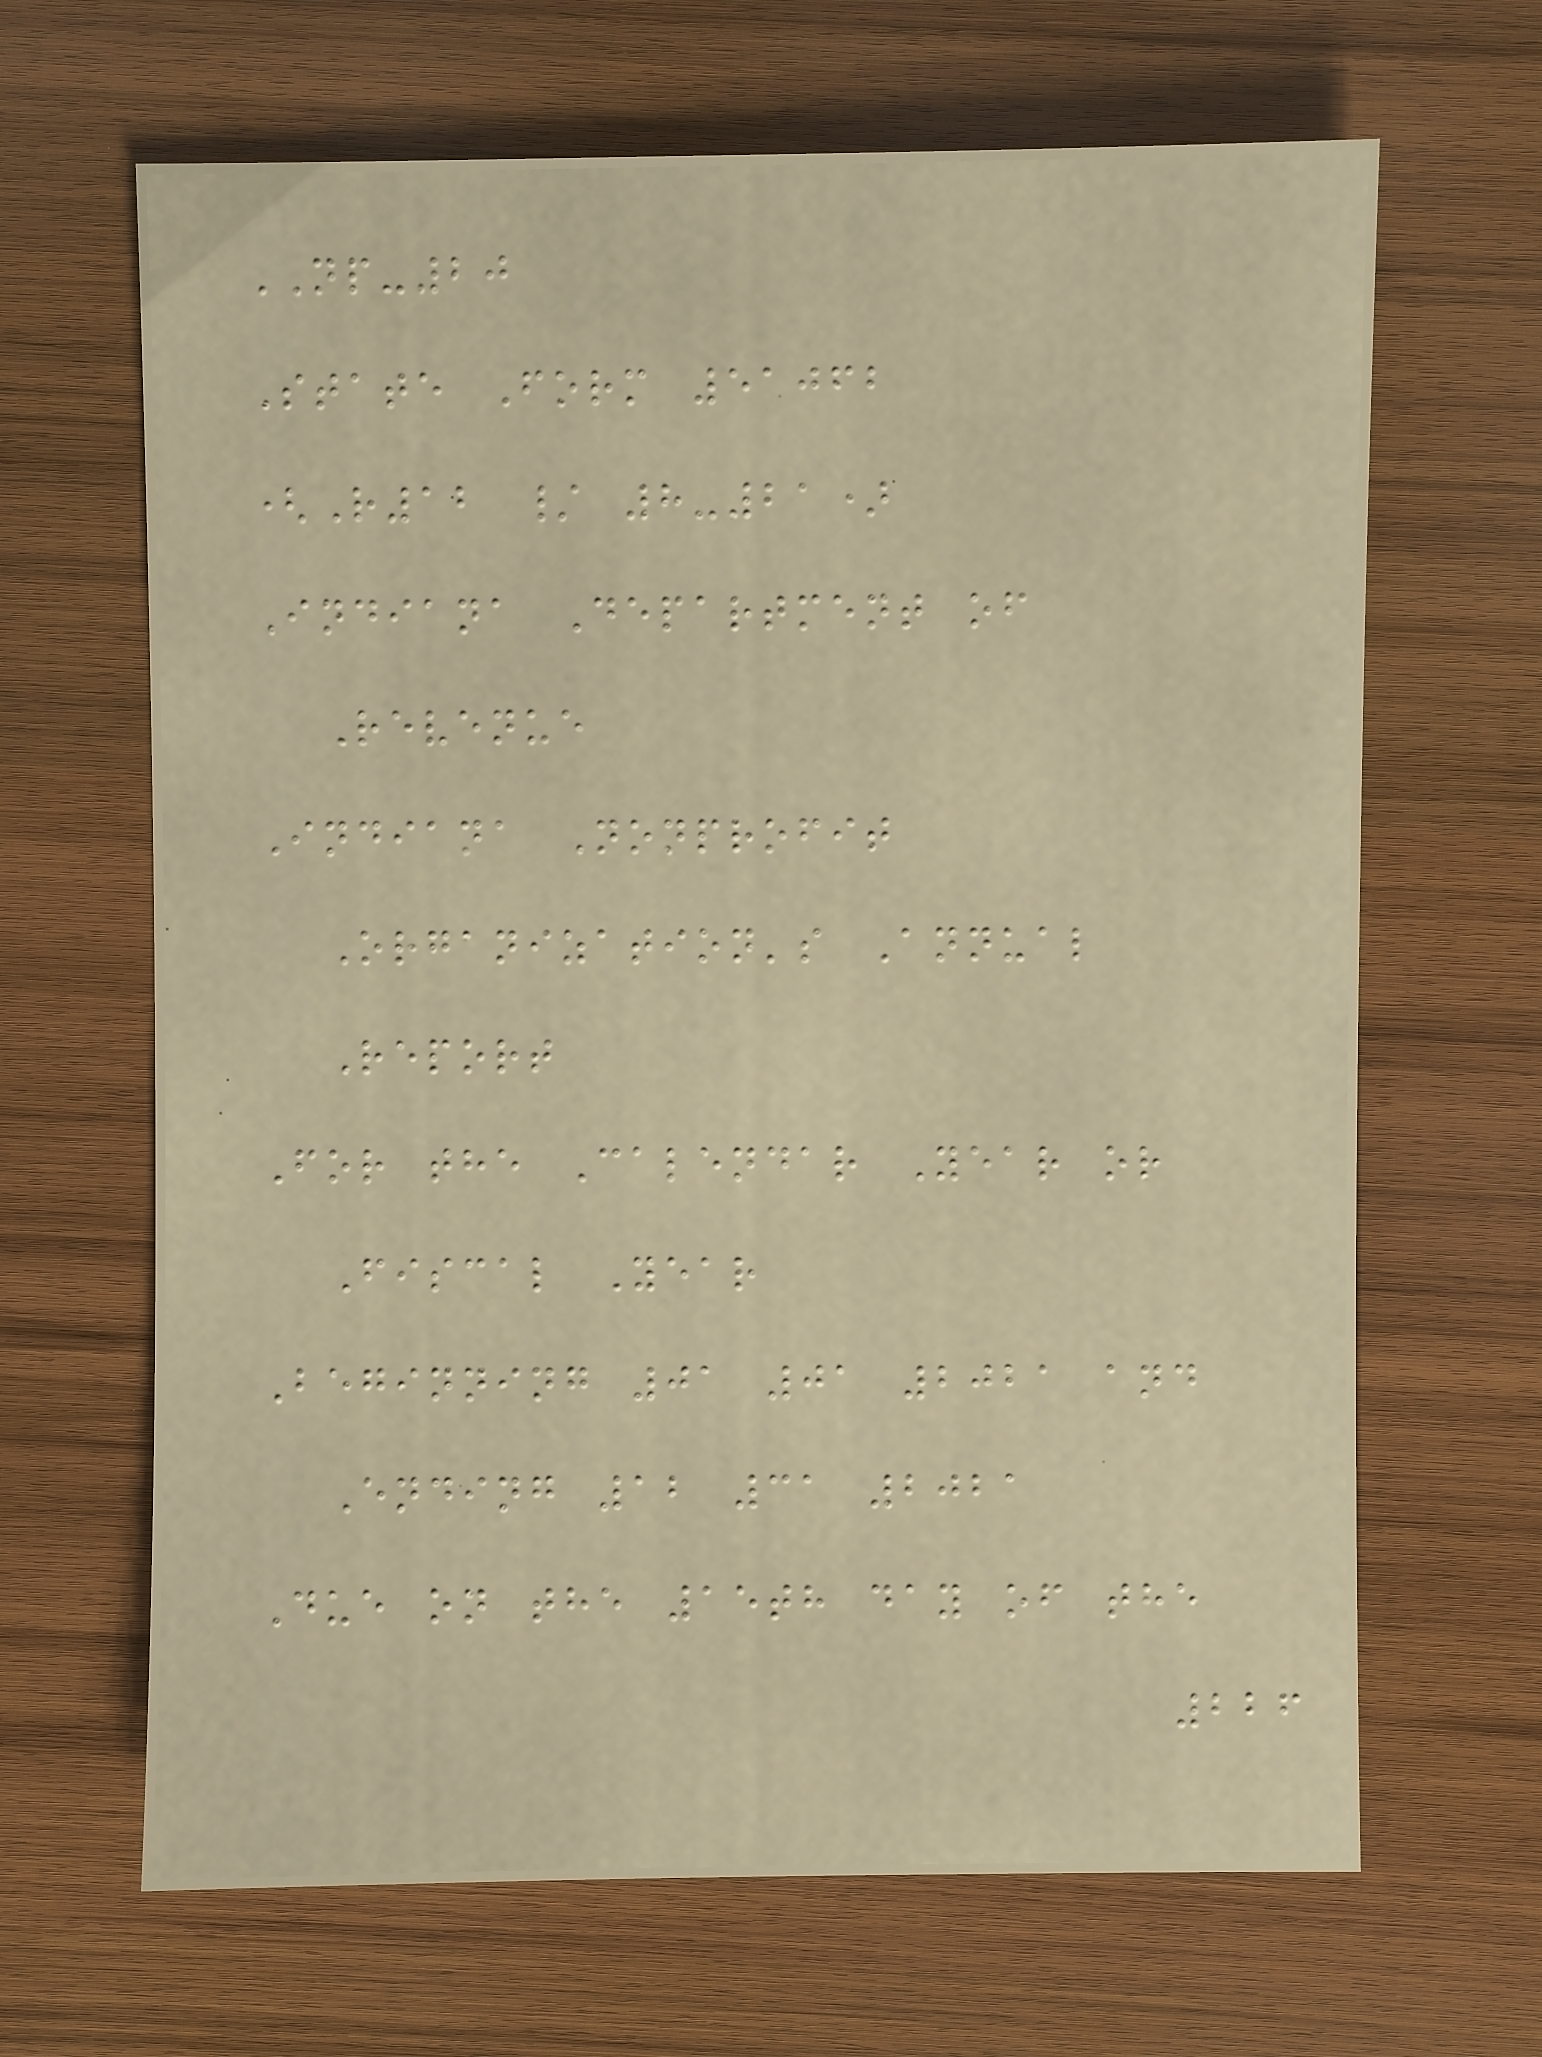NP-20
State Form 51062
(R12 / 8-21)
Indiana Department of
Revenue
Indiana Nonprofit
Organization's Annual
Report
For the Calendar Year or
Fiscal Year
Beginning 01 01 2021 and
Ending 12 31 2021
Due on the 15th day of the
226
